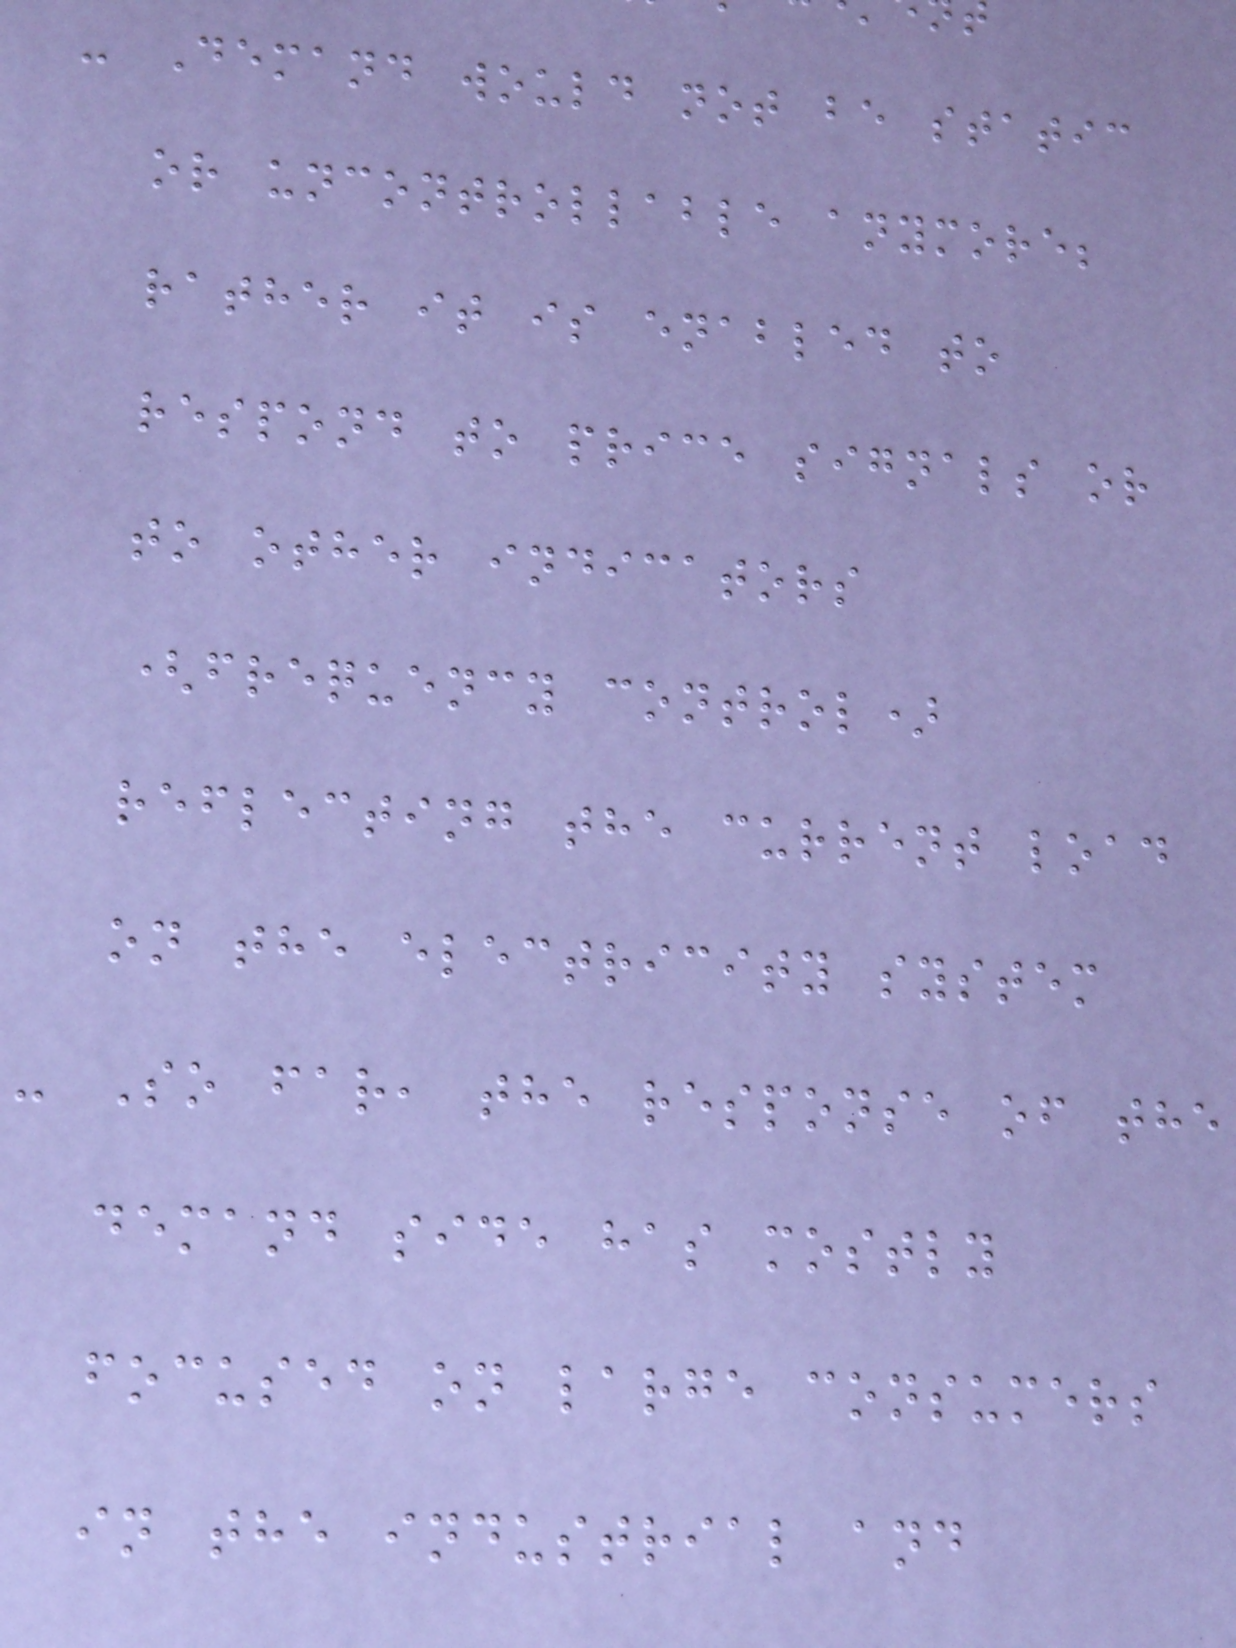- Demand would not be static
or uncontrollable anymore;
rather it is enabled to
respond to price signals or
to other indicators
(frequency control)
reflecting the current load
on the electricity system
- So far, the response of the
demand side has mostly
focused on large consumers
in the industrial and
